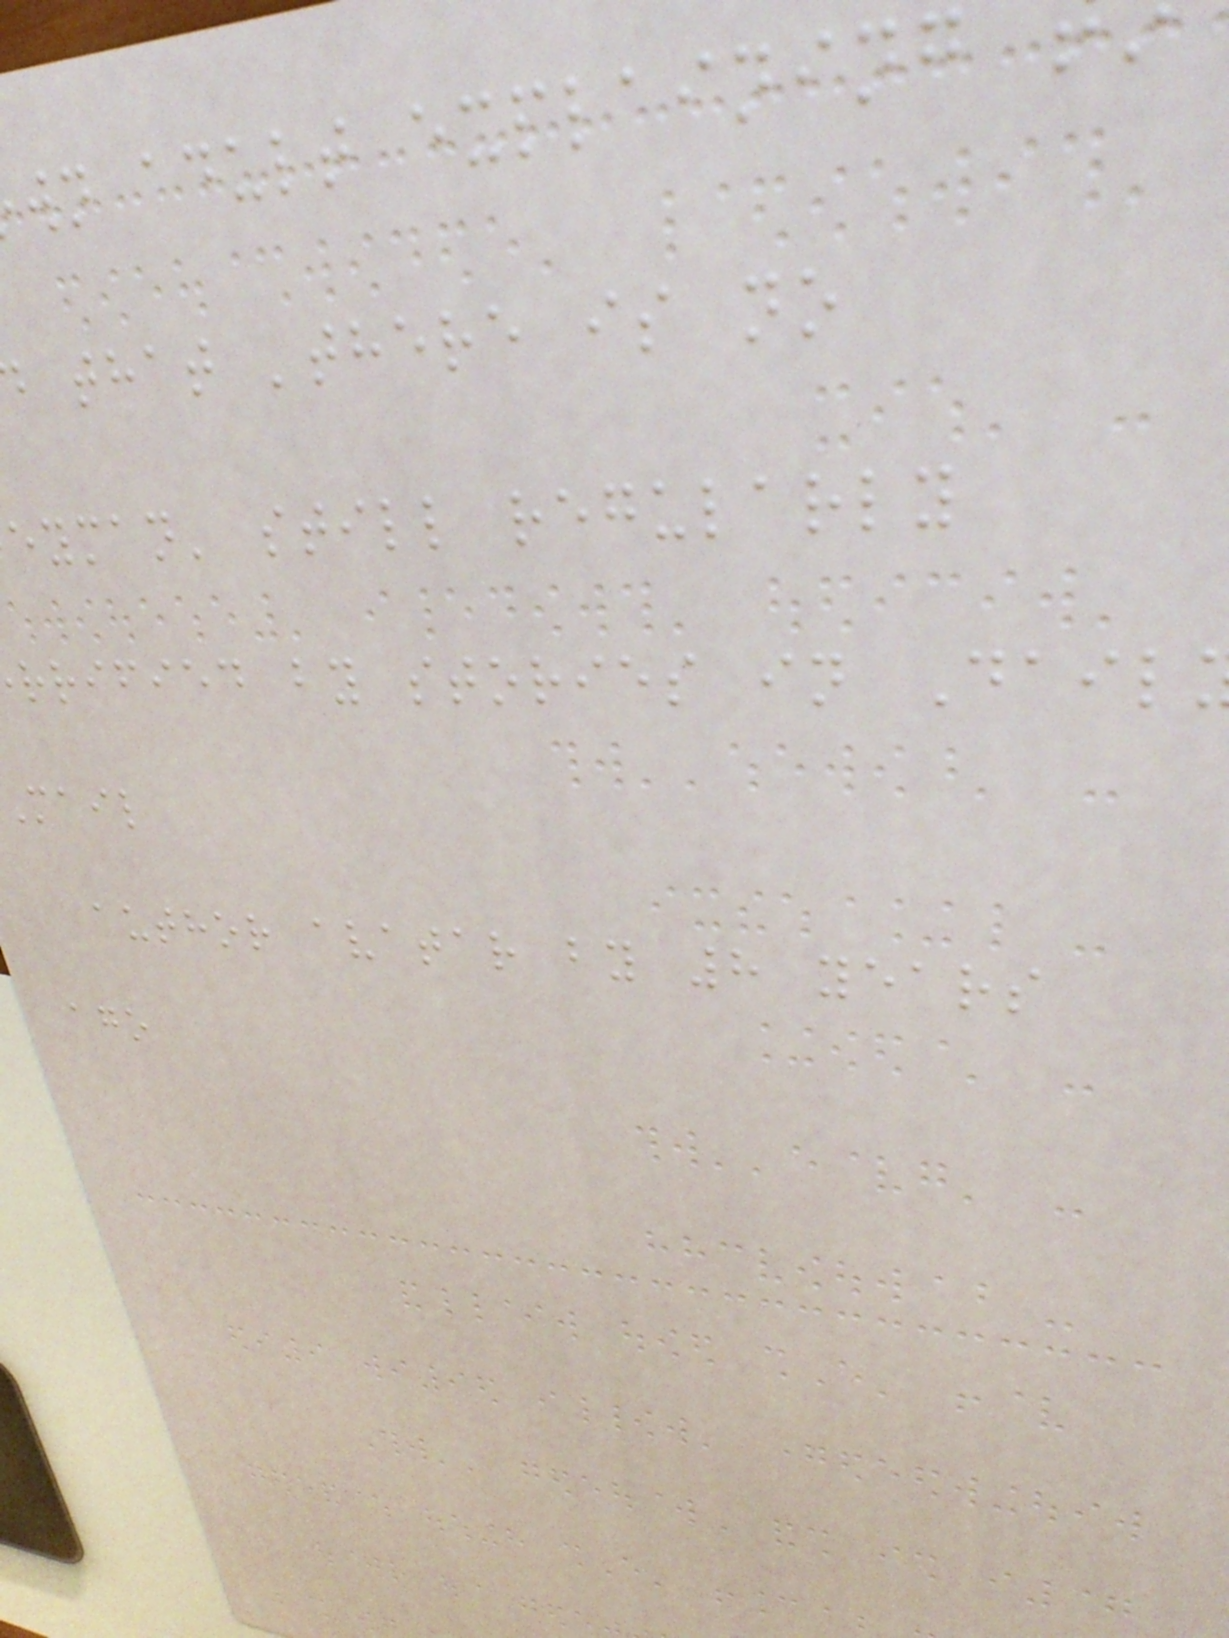wn adult explaining
that 'there is no
eyman' still regularly
rrified by stories in Dail
mail
author avatar by 8 years
ago
